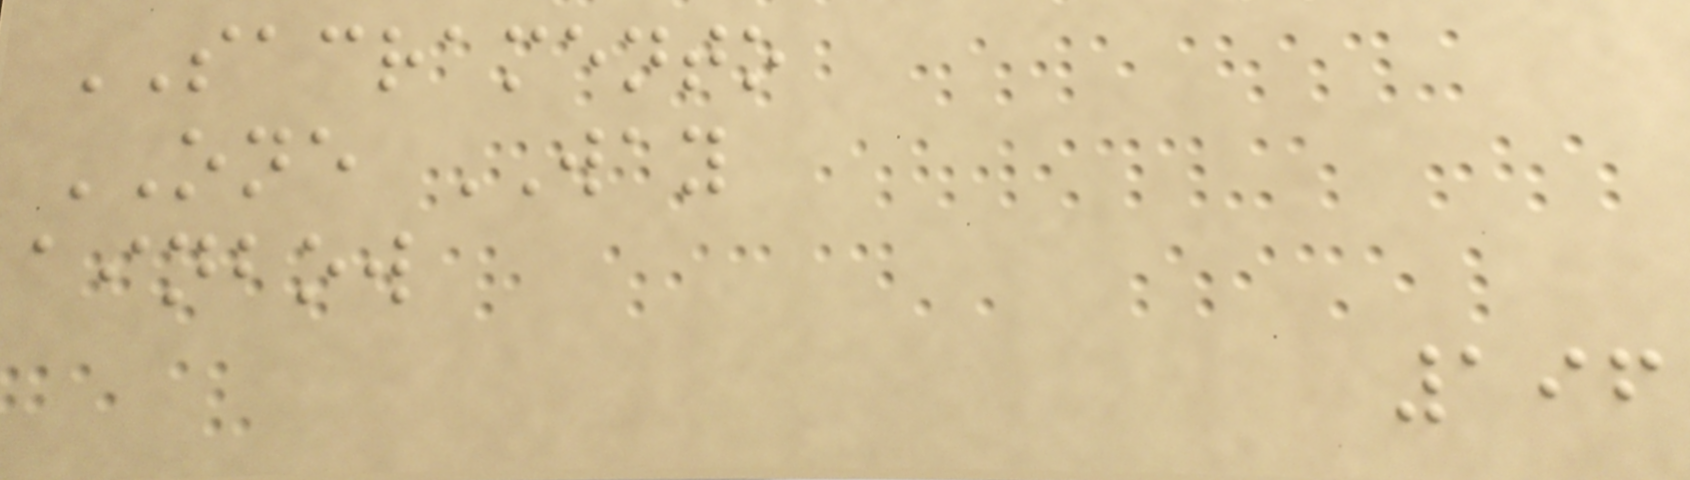SACRAMENTO
ONE WAY
ainbow
196
